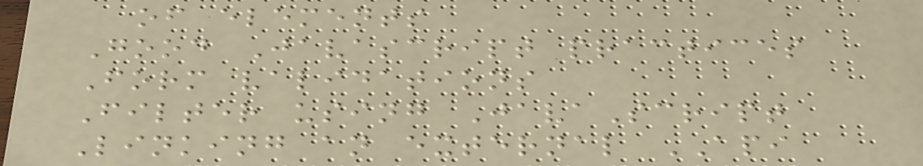of elements
Good Javascript practices
Form validations
Filter using JavaScript
Linking an external API
